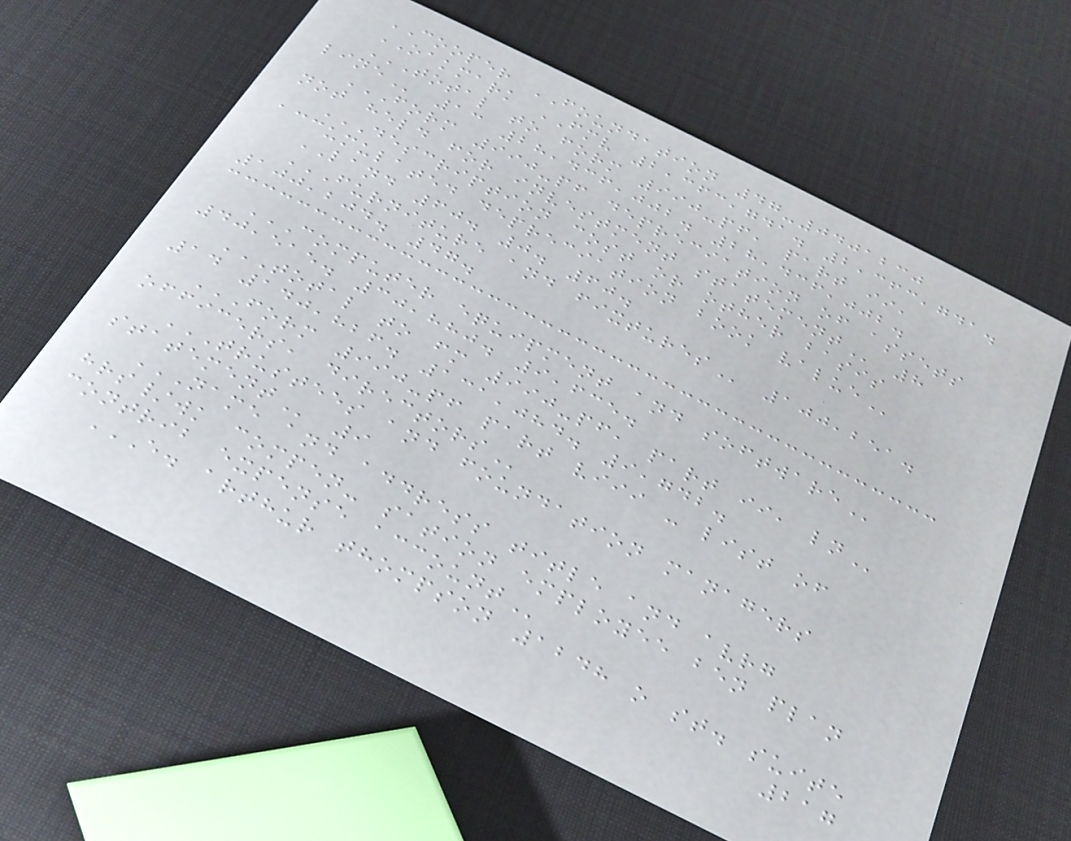COOPER FOUNDATION 47-0401230
OAKMARK FMV 2,363,741. 2,363,741.
TOTAL TO FORM 990-PF, PART II,
LINE 13 28,436,002. 28,436,002.
FORM 990-PF DEPRECIATION OF ASSETS
NOT HELD FOR INVESTMENT STATEMENT 8
DESCRIPTION COST OR OTHER BASIS
ACCUMULATED DEPRECIATION BOOK VALUE
LAND 60. 0. 60.
FURNITURE AND FIXTURES 100,251.
100,204. 47.
COMPUTER EQUIPMENT AND SOFTWARE
40,515. 30,880. 9,635.
TOTAL TO FM 990-PF, PART II, LN
14 140,826. 131,084. 9,742.
FORM 990-PF PART VIII - LIST OF
OFFICERS, DIRECTORS
TRUSTEES AND FOUNDATION MANAGERS
STATEMENT 9
NAME AND ADDRESS TITLE AND AVRG
HRS/WK COMPEN- SATION EMPLOYEE BEN PLAN
CONTRIB EXPENSE ACCOUNT
E. ARTHUR THOMPSON 1248 O ST. SUITE
217
